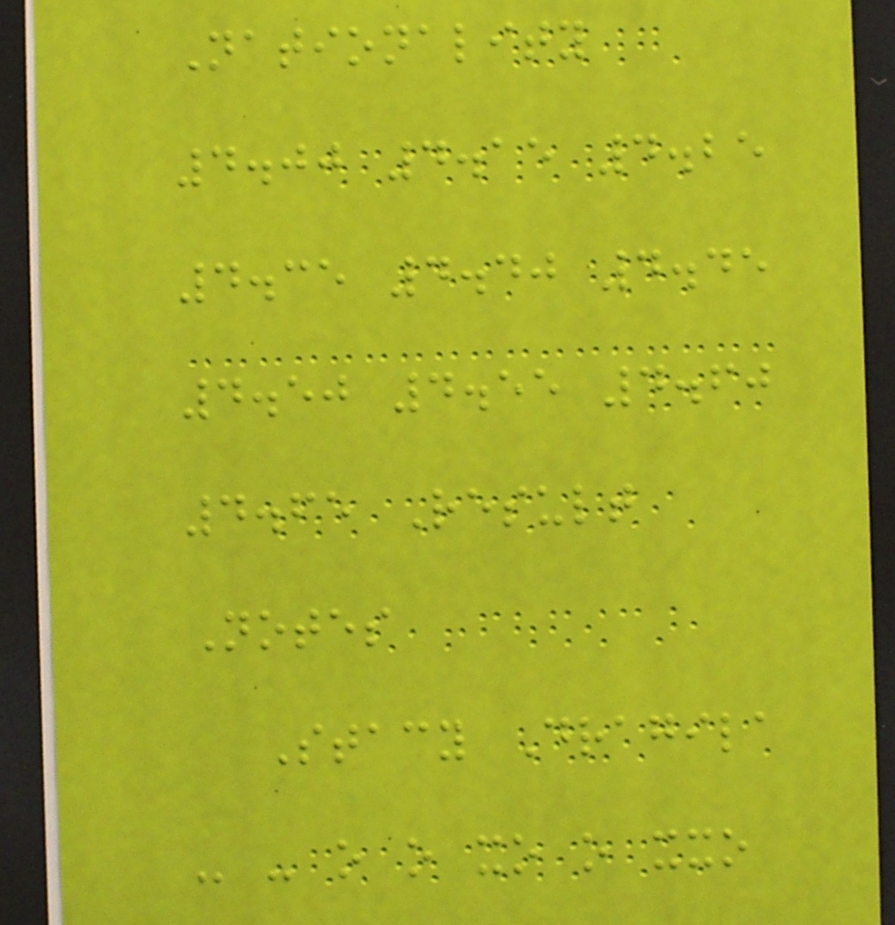Nationality
4.00 4.15 4.25
4.35 4.40 4.45
4.50 4.55 4.60
4.65 Result
Notes
Stacy Dragila
- - o o xo o xxo
